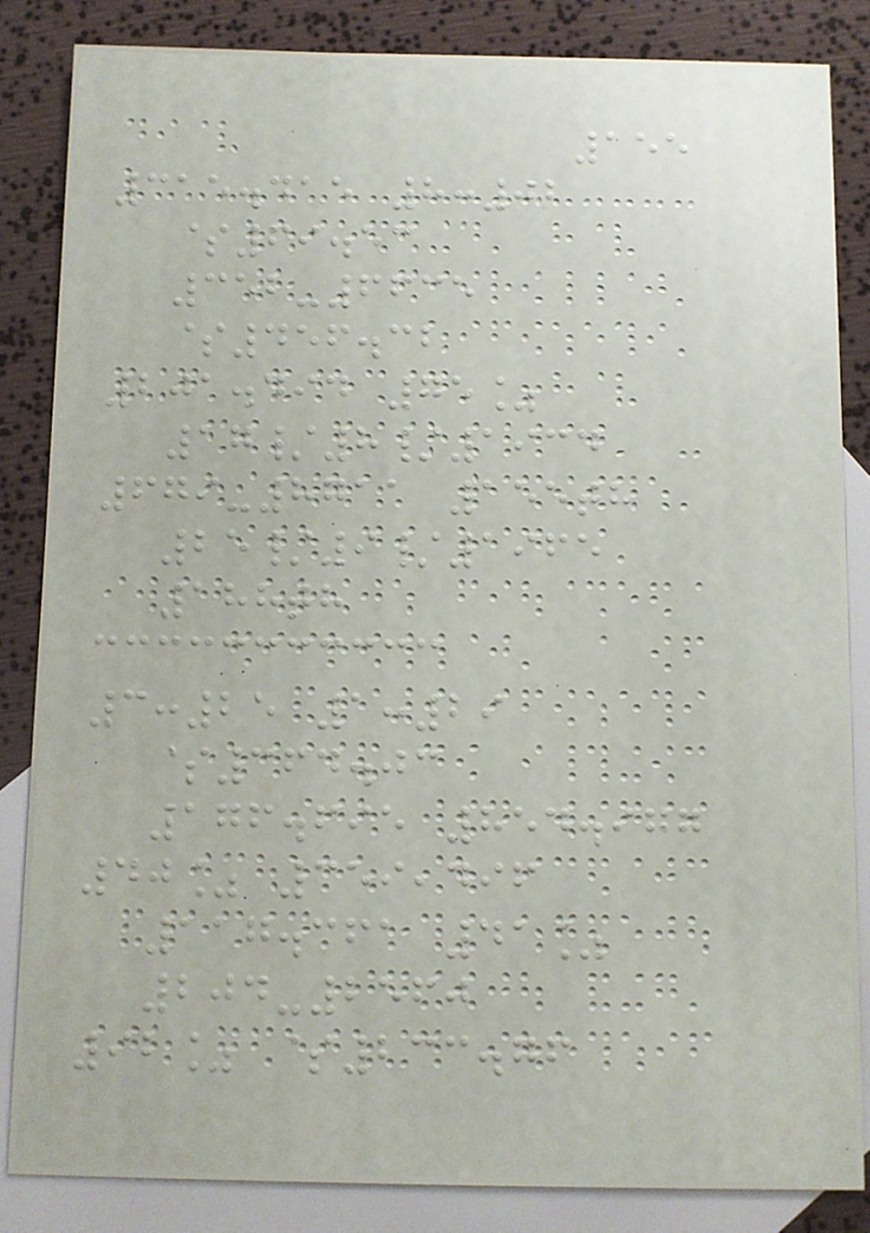155
315.415 8:02
$69.53
352-6635
$456.32
201.494 75%
17/8/1934
679-8711 155th
25/9/1965
188th
3:25 1:29
$364.03
176.695 854.977
40% 359,496
117.361 41%
204-2560
92% $233.76
